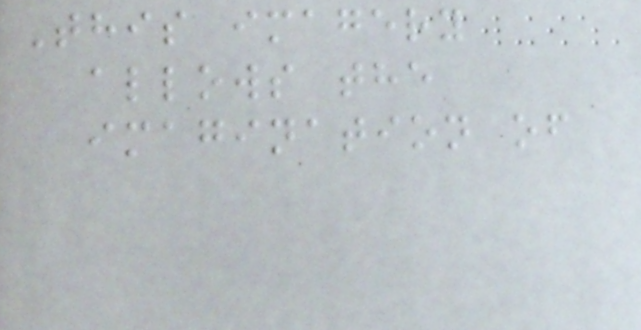This imagery
allows the
imagination of
